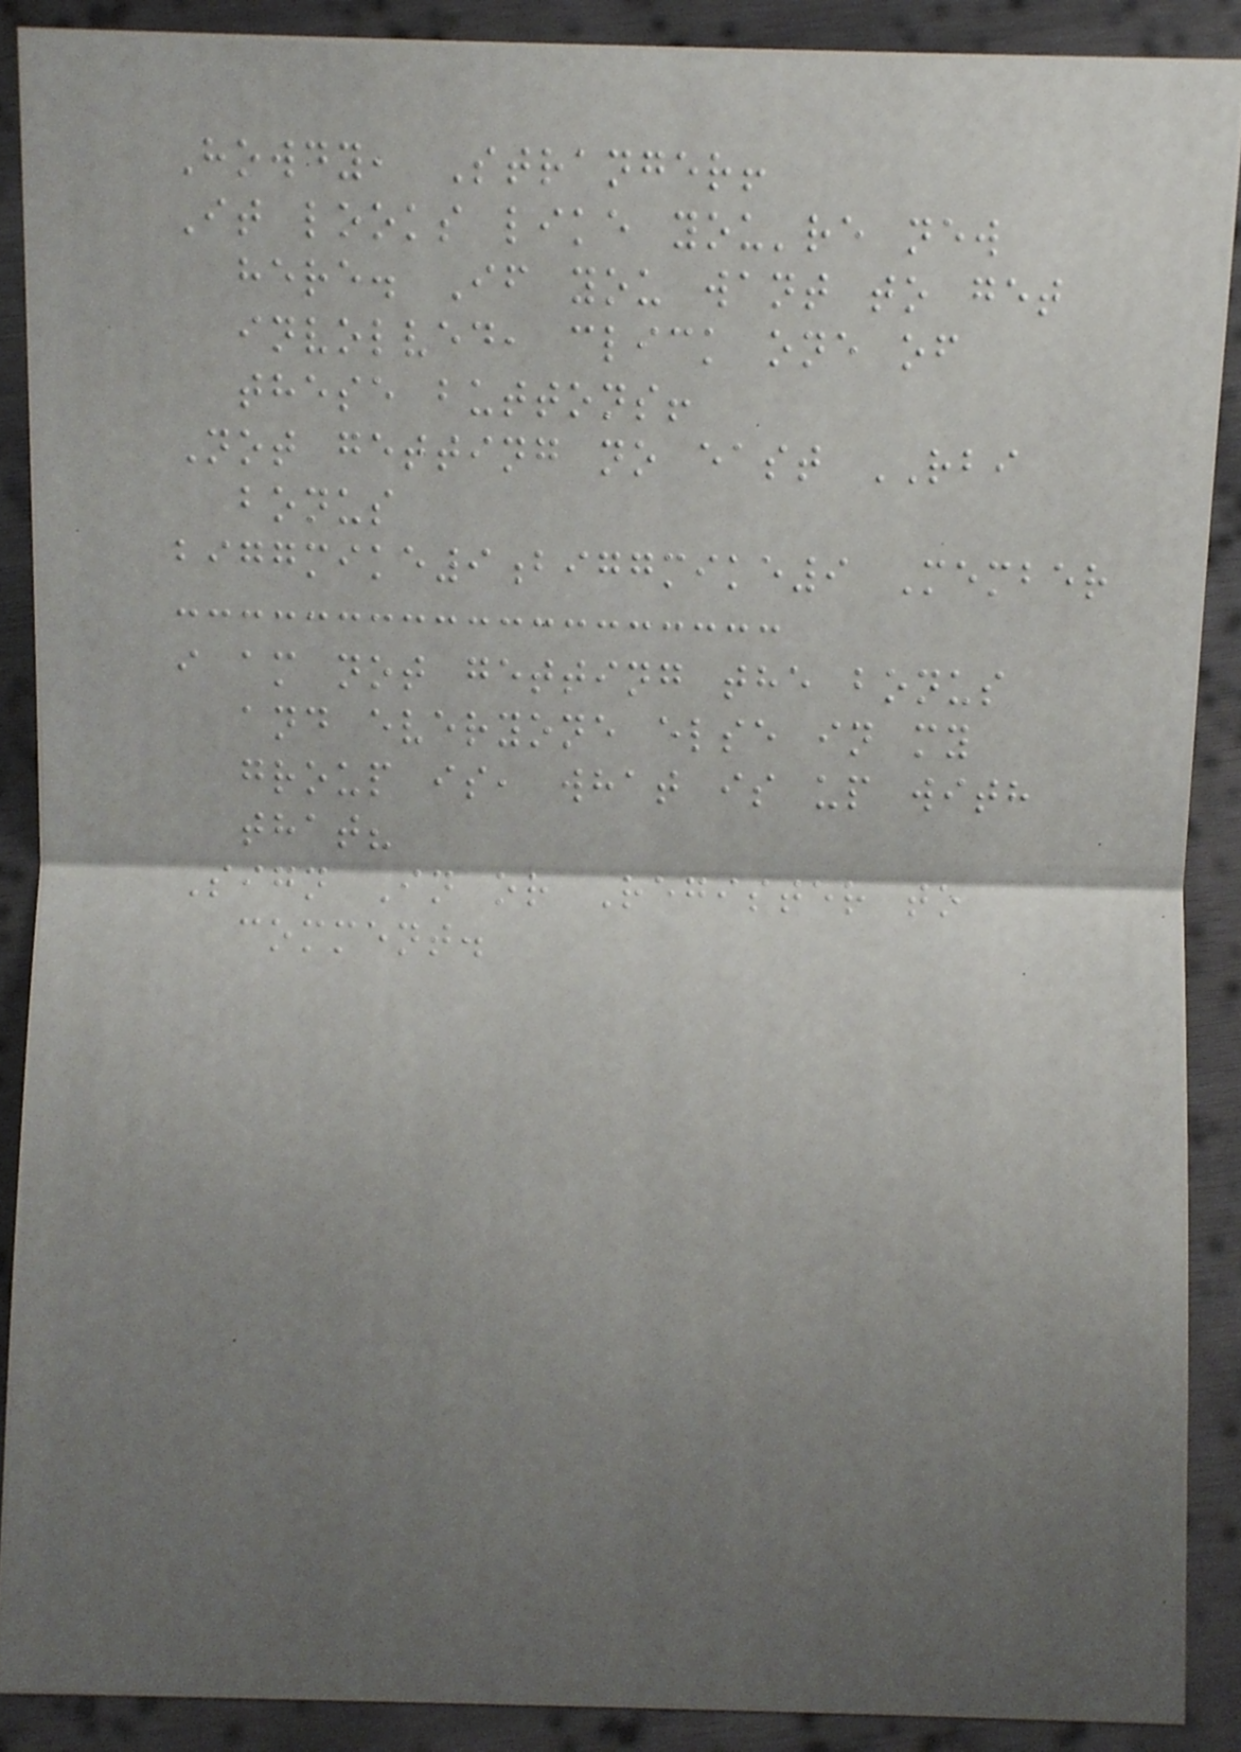Howdy, Stranger!
It looks like you're new
here. If you want to get
involved, click one of
these buttons!
Not getting no east RBI
bonus
biggmike9biggmike9 Member
i am not getting the bonus
and everyone else in my
group is, what is up with
that?
Sign In or Register to
comment.
